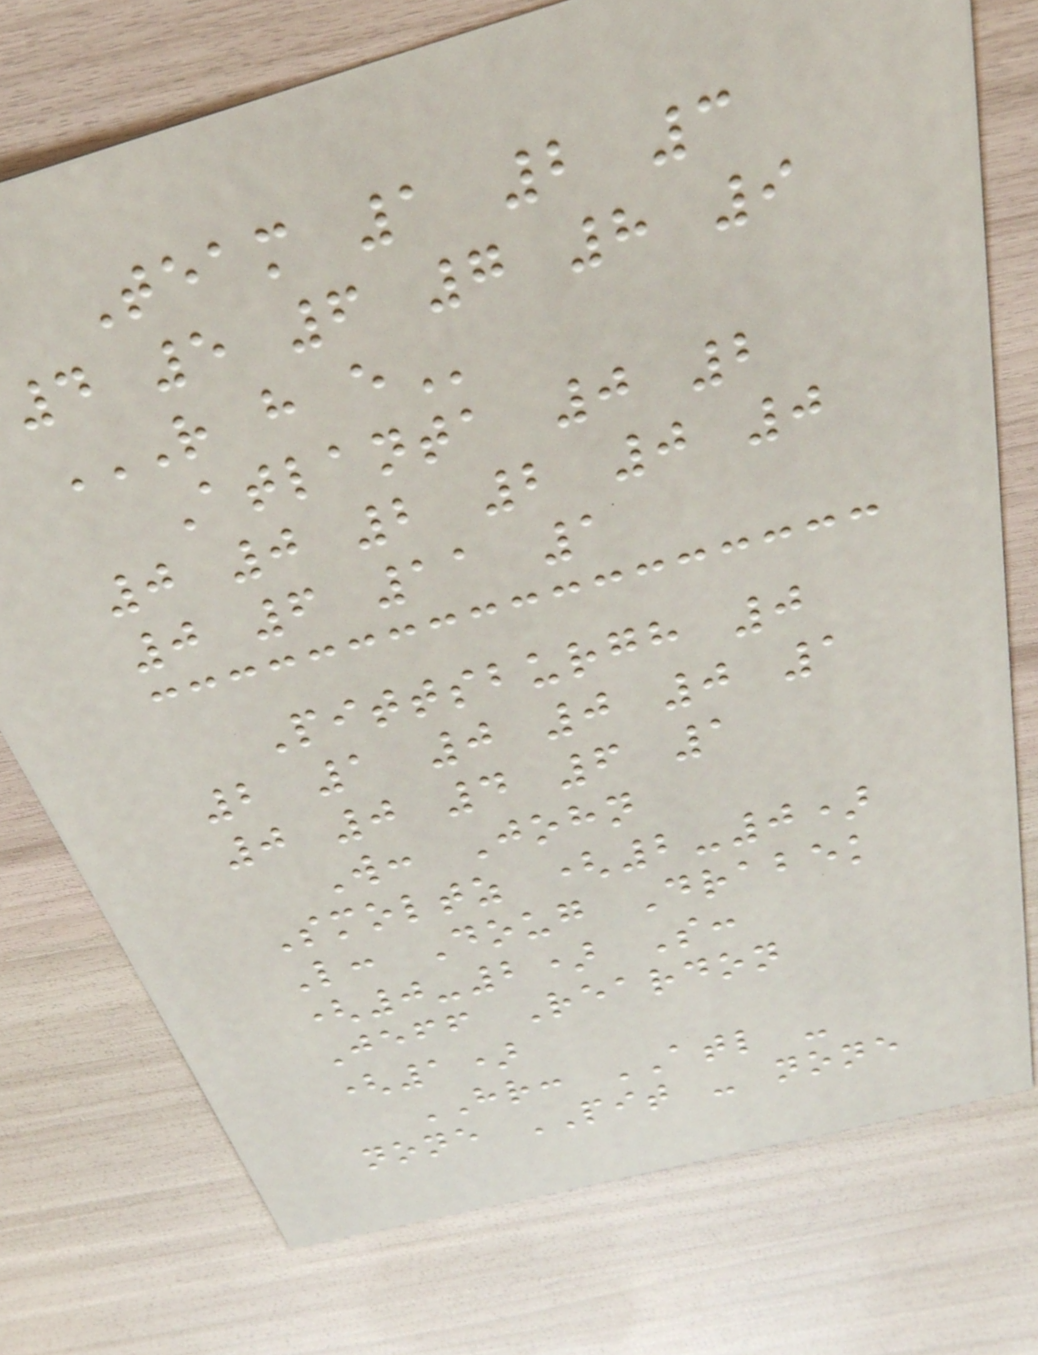Team 1 2 3
4 5 6 7 8 9
R H E
Atlanta 0 2
0 0 2 2 0 0
0 6 11 1
Pittsburgh 0
2 1 0 0 0 1
0 0 4 6 1
W: John
Smoltz (2-0)
L: Doug Drabek
(0-2) S:
Jeff Reardon
(1)
HR: ATL -
none PIT - none
